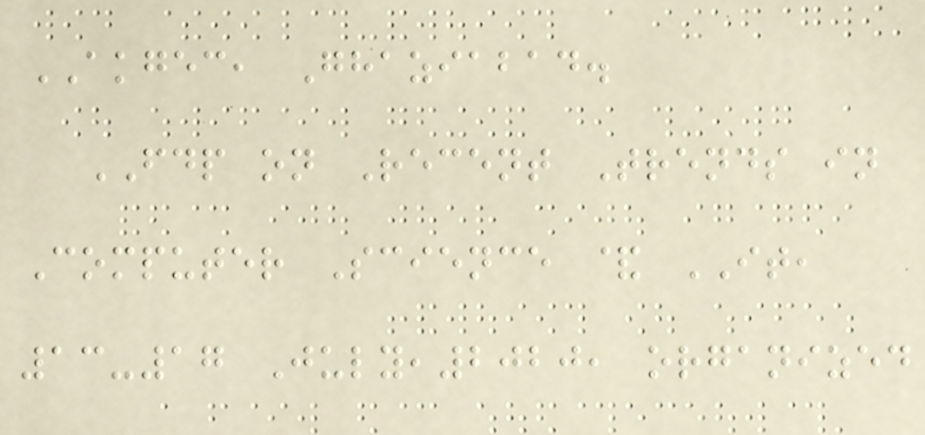AKGEC, Ghaziabad.
FDP on Recent Trends in
Computer Science & IT,
13-17 July,2020, organized
